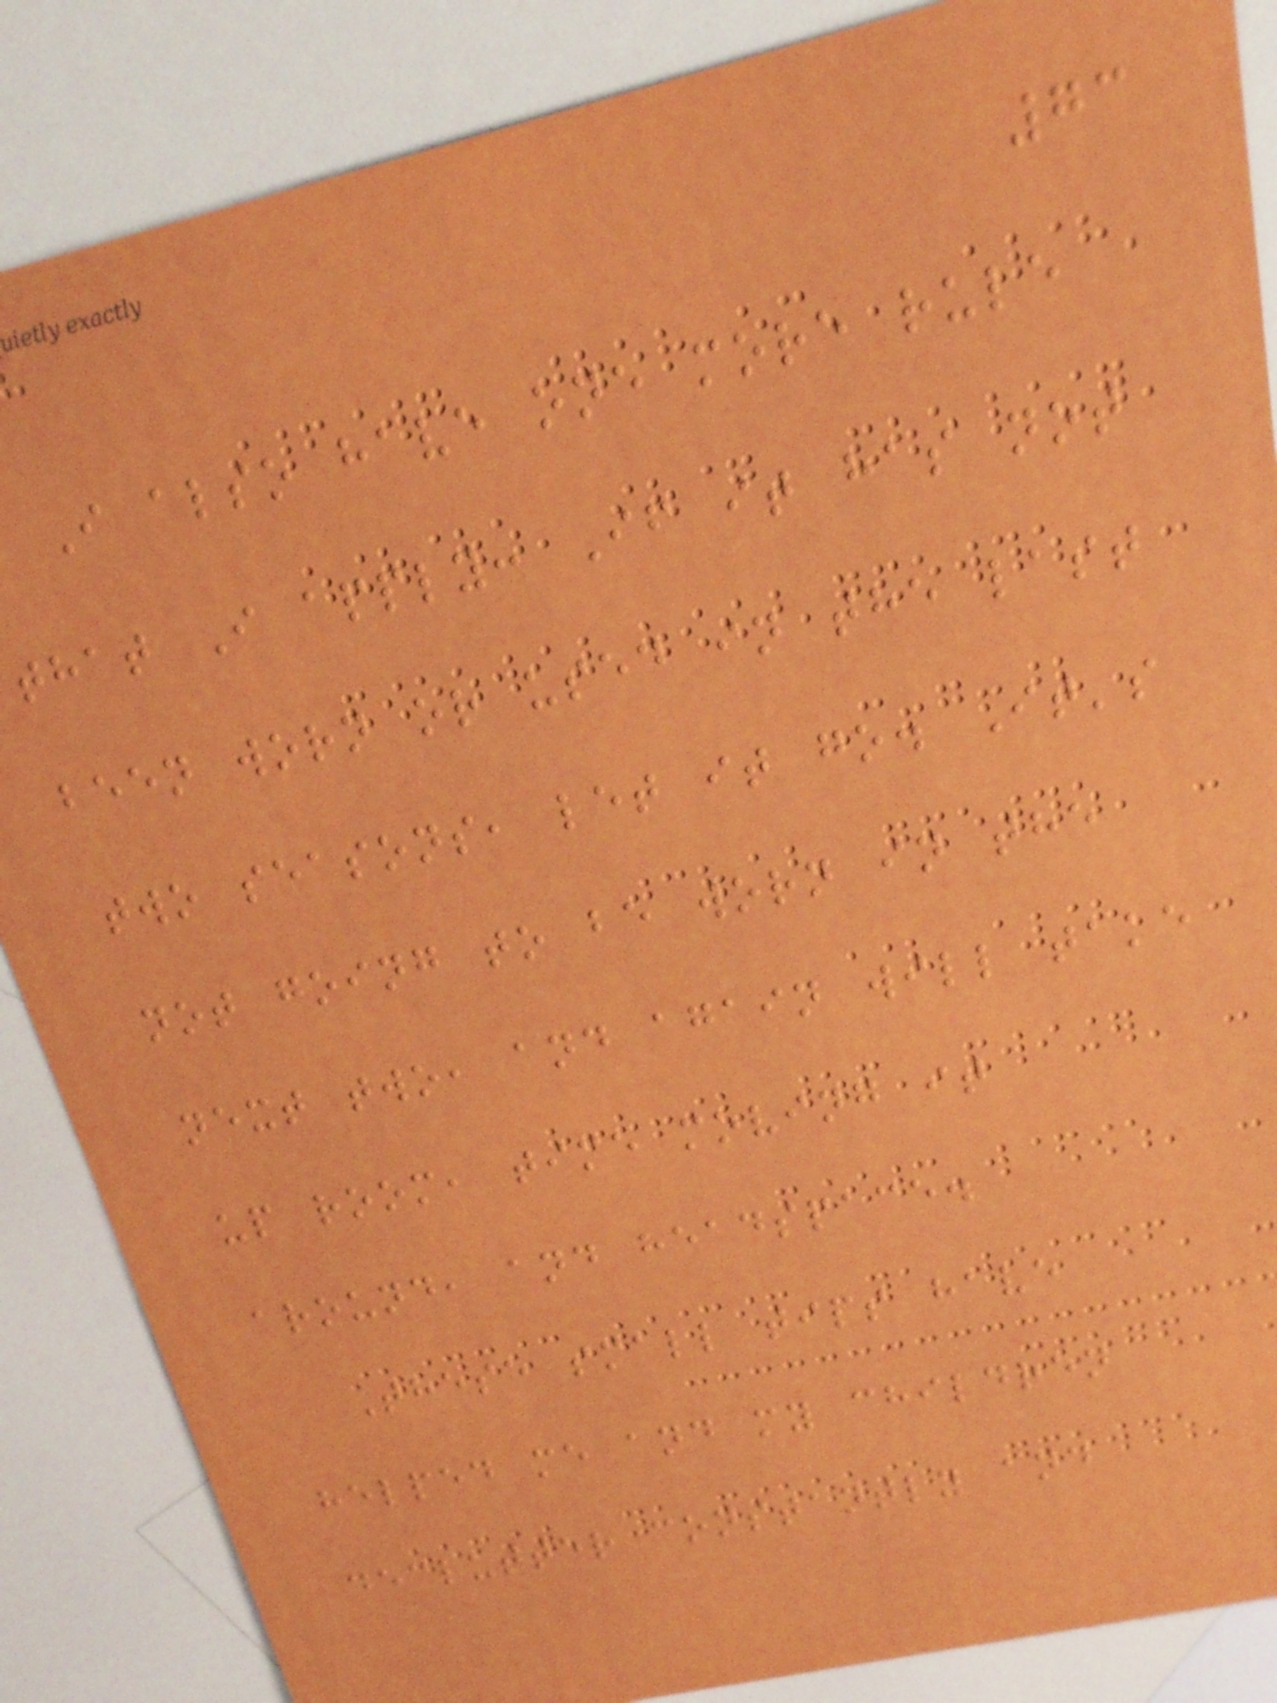73
I also have one more rule
that I apply: If it has not
been worn or used in the last
two seasons, let it go. It's
not going to be worn in the
next two, and again will take
up room, time moving it
around, and headspace.
These small tips have
helped me and my children
declutter constantly and
